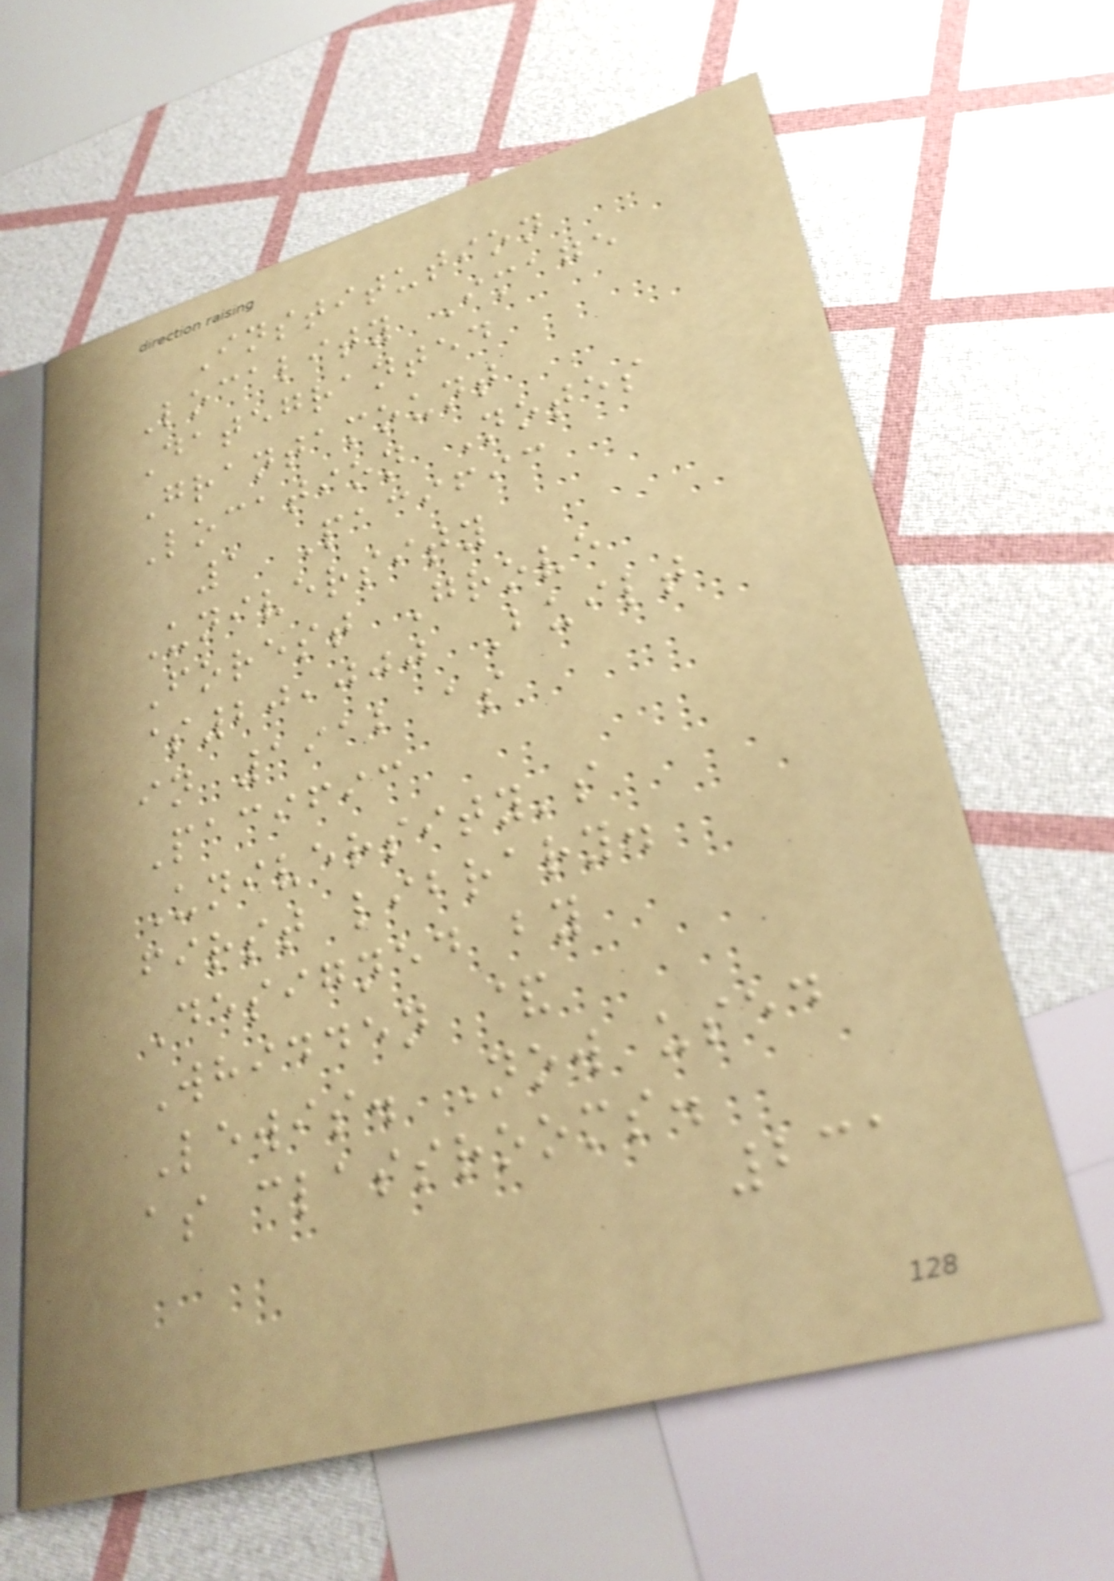Institution
Locality Image
Dategranted
Grantamount
Location Notes
1 Pacific
University
Forest Grove
$20,000 Built
in 1912 as
Pacific
University's
first library.
Designed by
Whidden &
Lewis. Now used
as classrooms.
231
